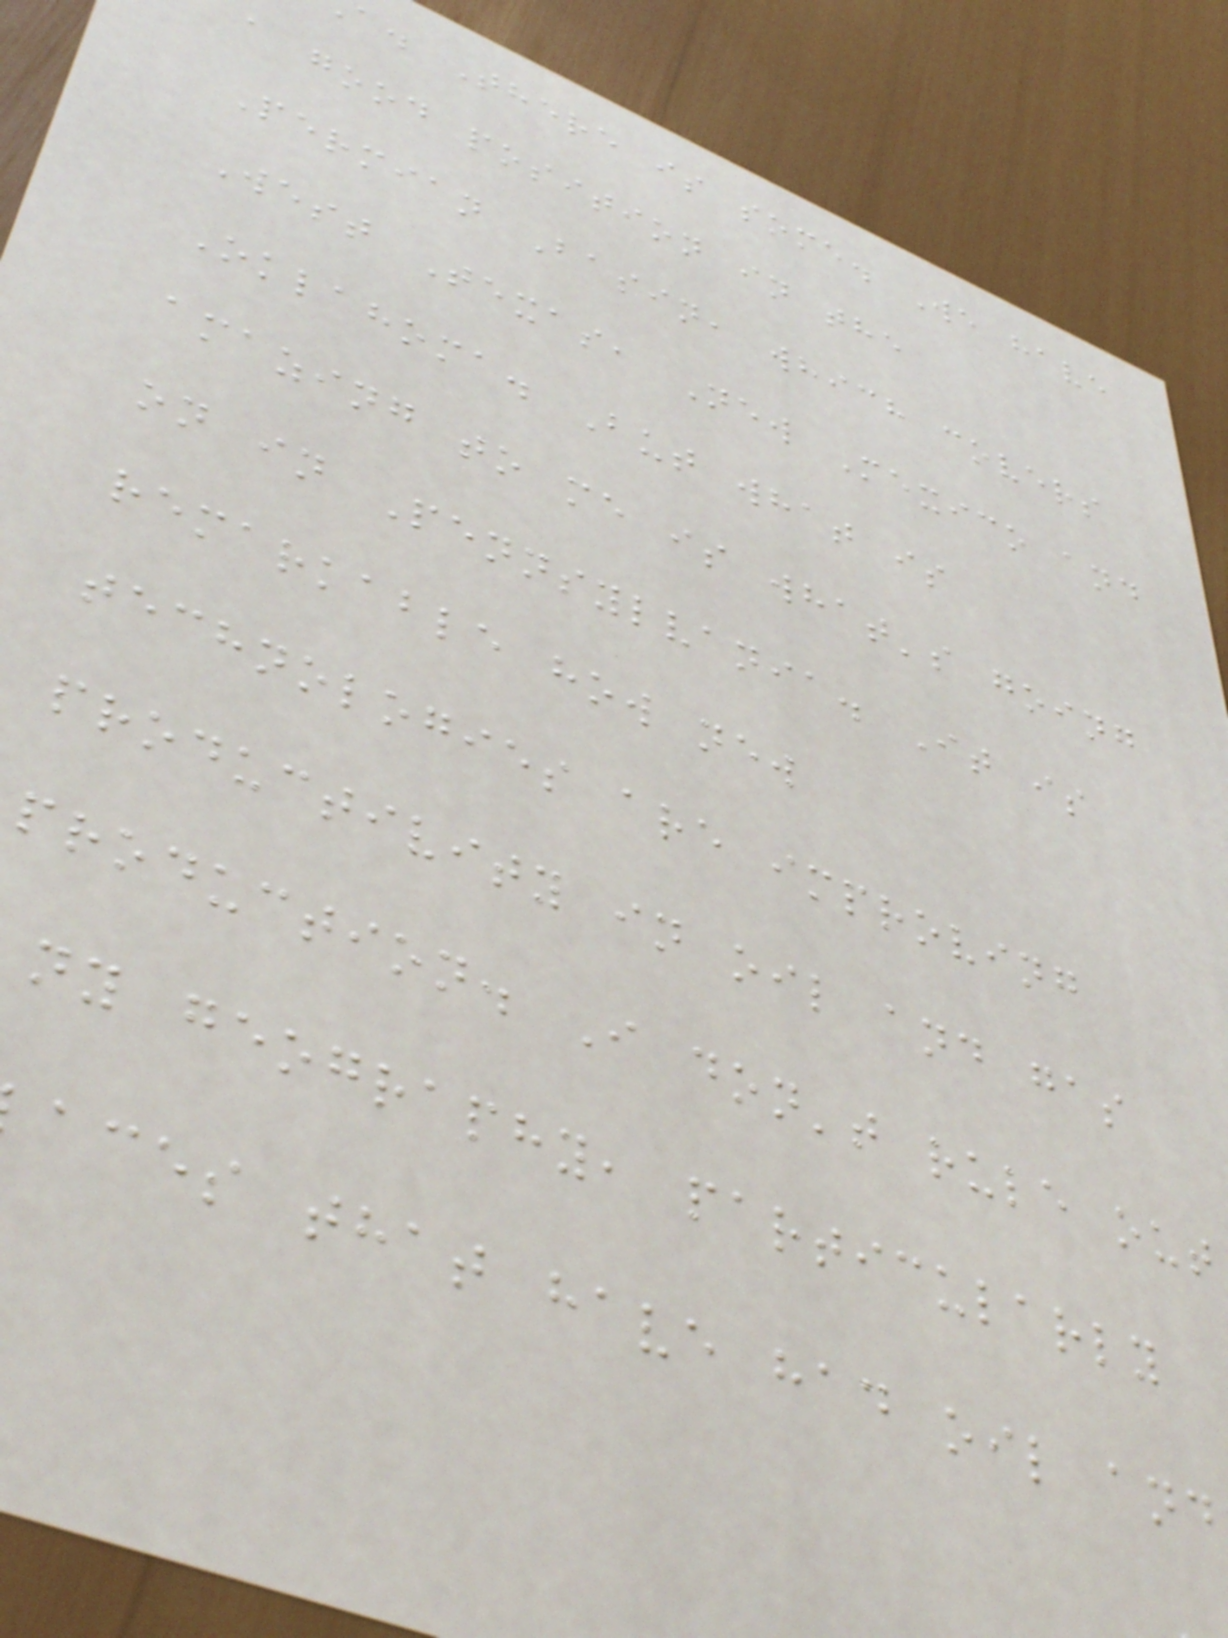a. There is some. We have
a good position in the
Permian Basin, which covers
West Texas, New Mexico and
Oklahoma. But what is
amazing to me is what's going
on in Pennsylvania. It is
remarkable how new
technologies are improving
productivity in oil and gas
production. I don't rule out
ny geography, particularly
aces that have had oil and
